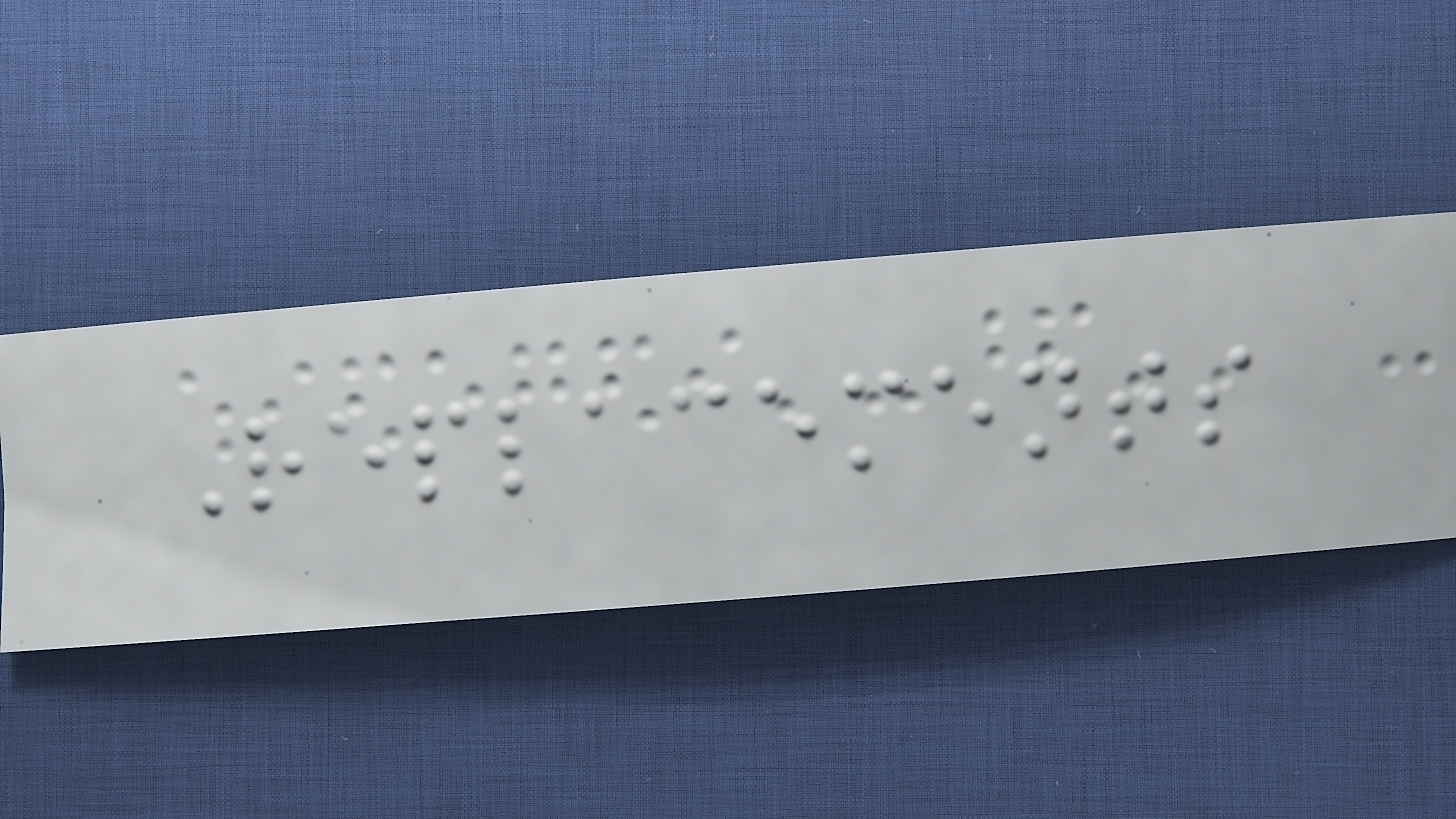Replacements
